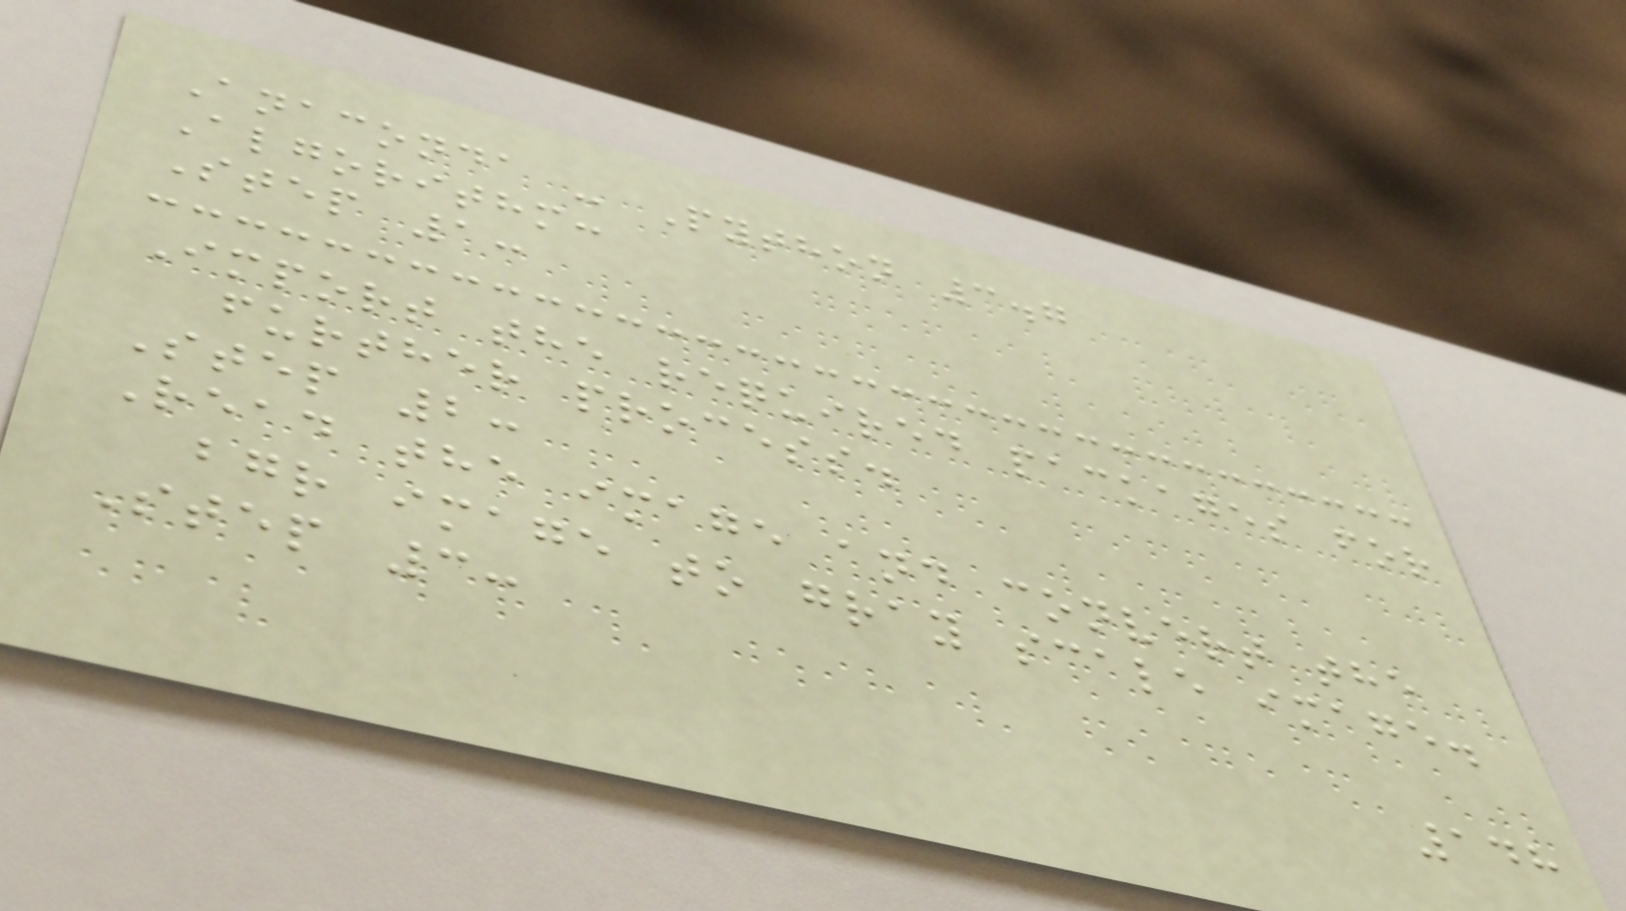Anaconda - Python 3.7
Algorithm:
Step 1:
Import the required packages for
further process.
Step 2:
Read the image and convert the
bgr image to gray scale image.
Step 3:
148
